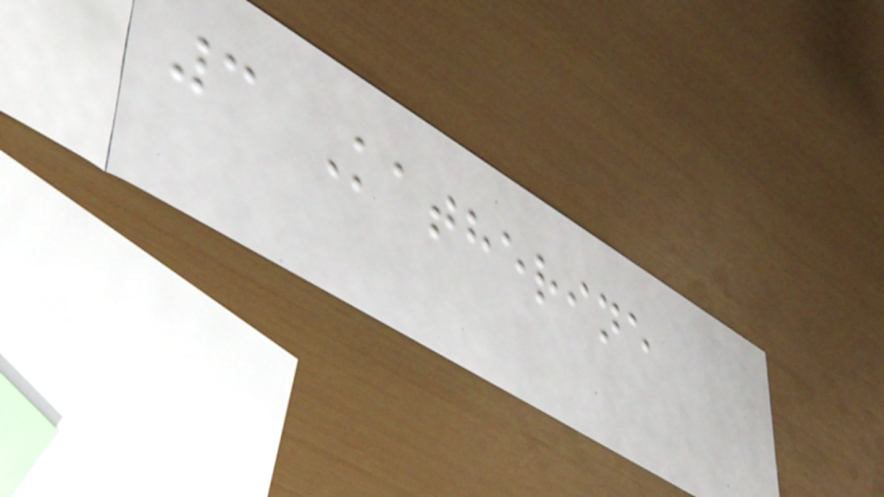3 Katherine
